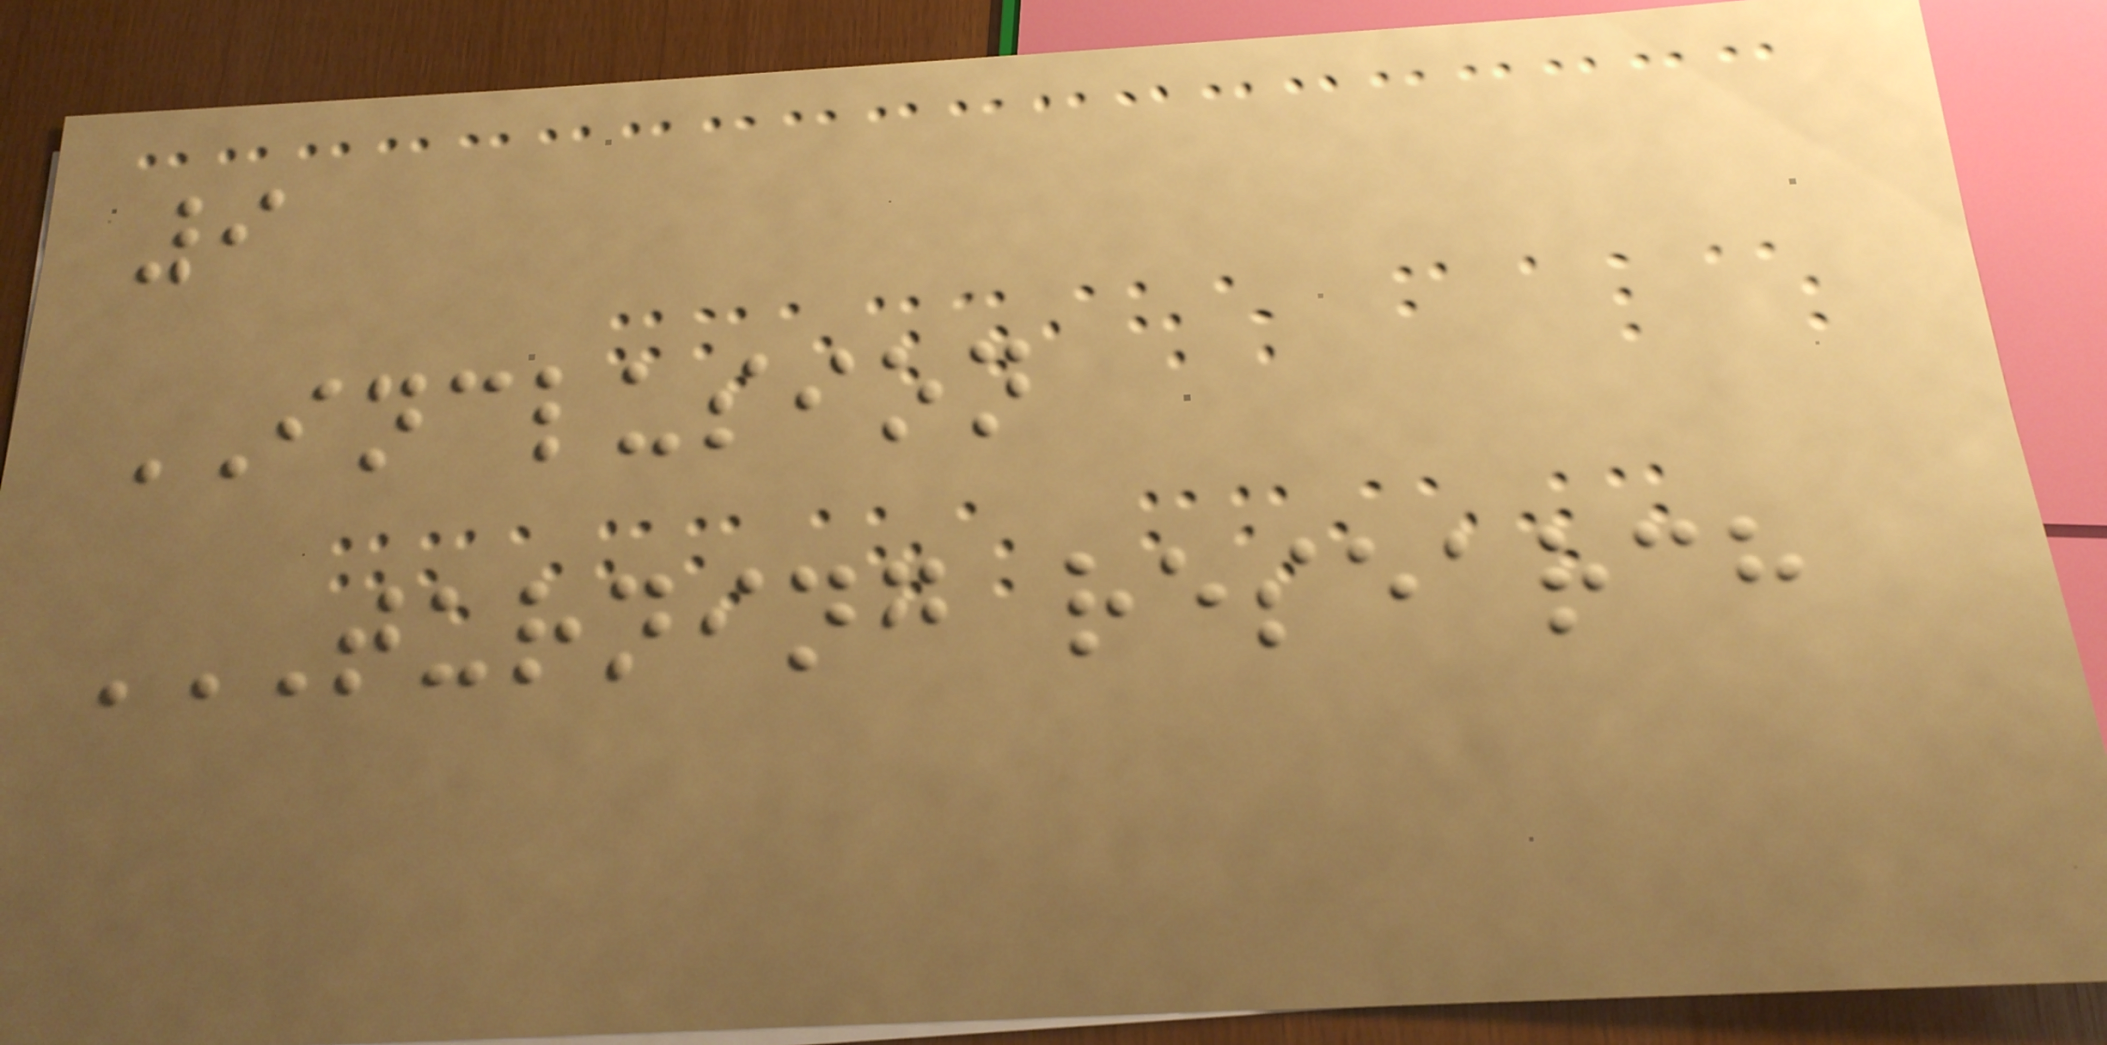9
INCLUSION
TURNING RESEARCH
